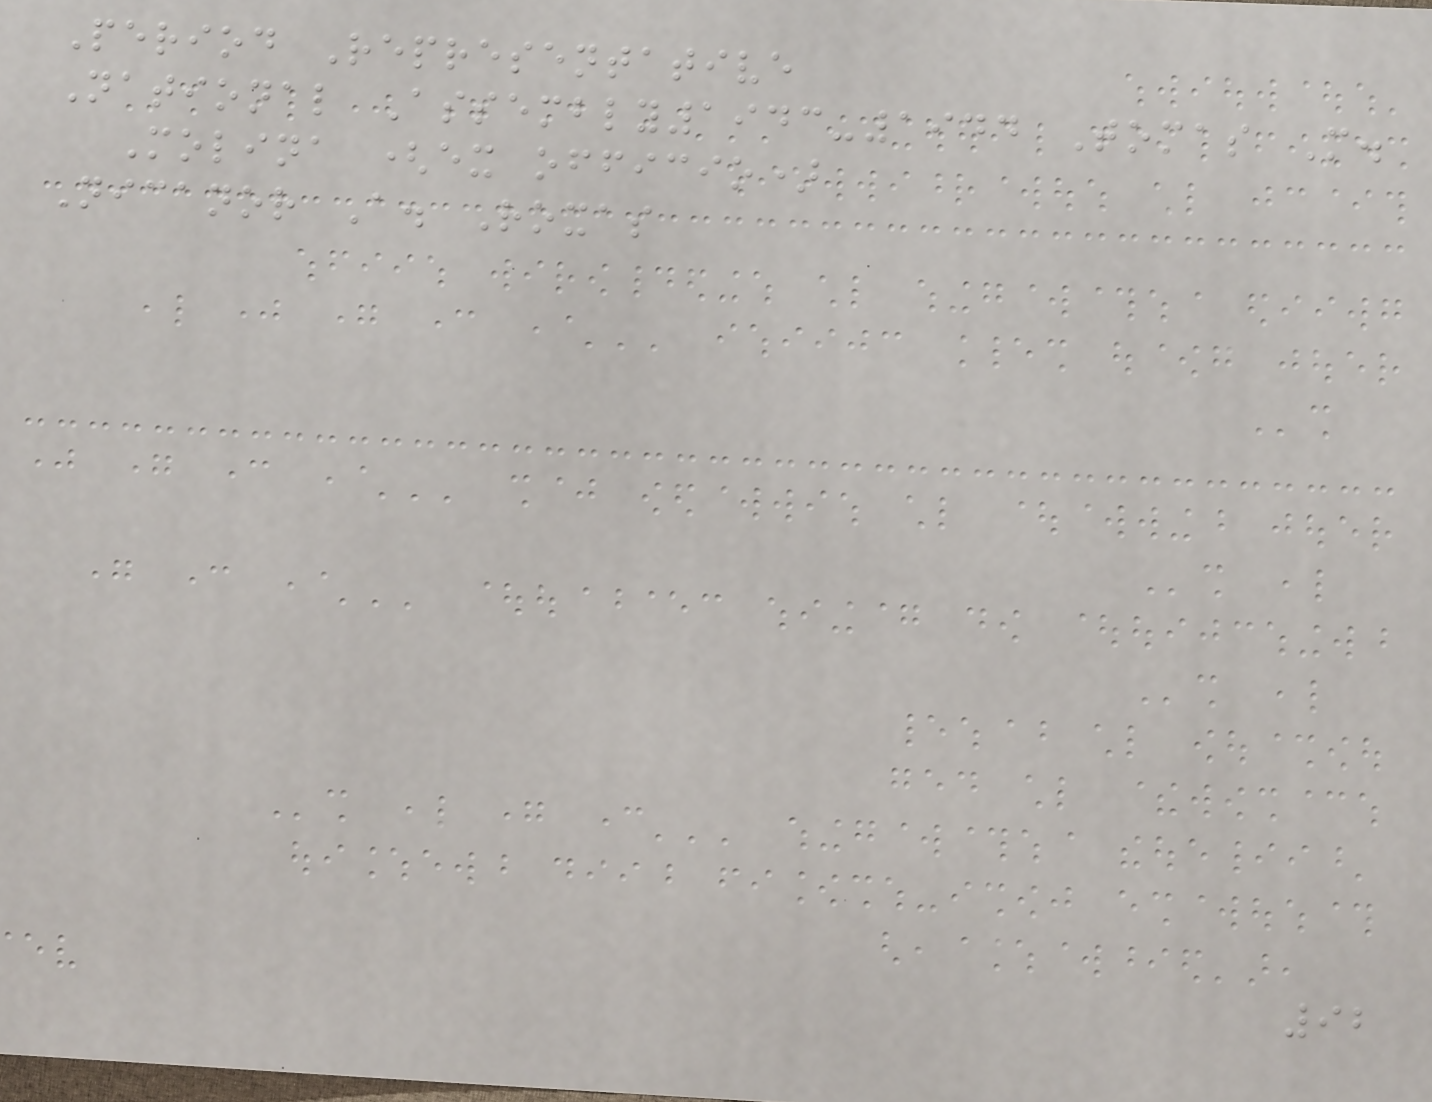Period Representative
National Assembly1943-1944 Tomas M.
Molina (ex officio)
Nicanor A. Roxas
92
